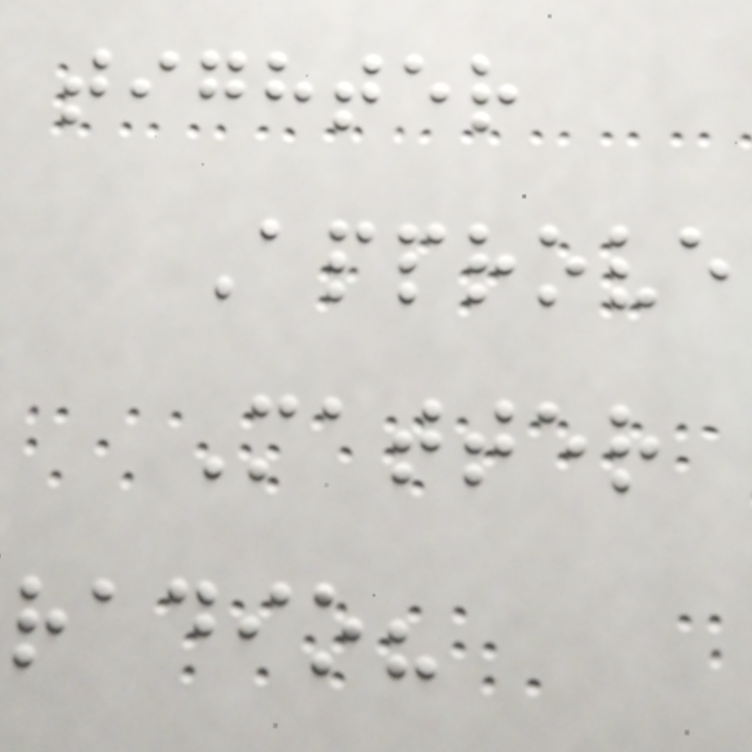tighter
Approve
Matter
radio?
